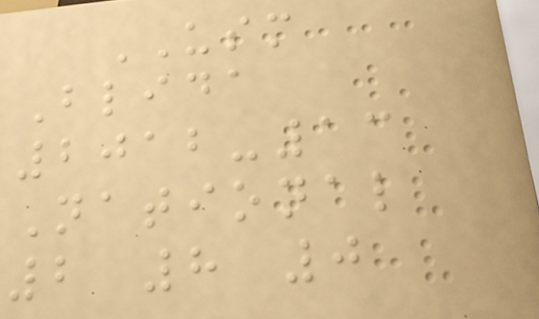USM
Blida
2012-13
National
2 8 0
